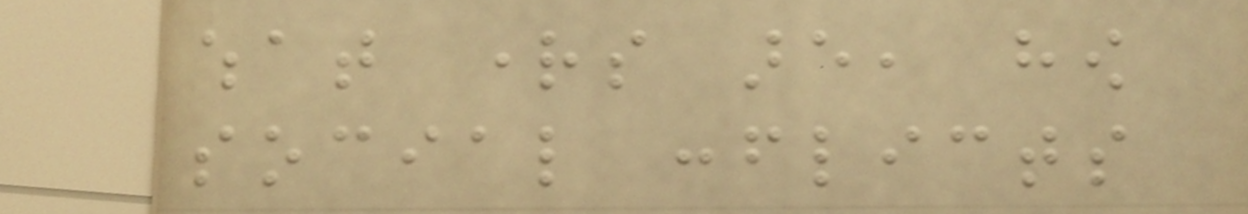what rights are, how
social conflicts
